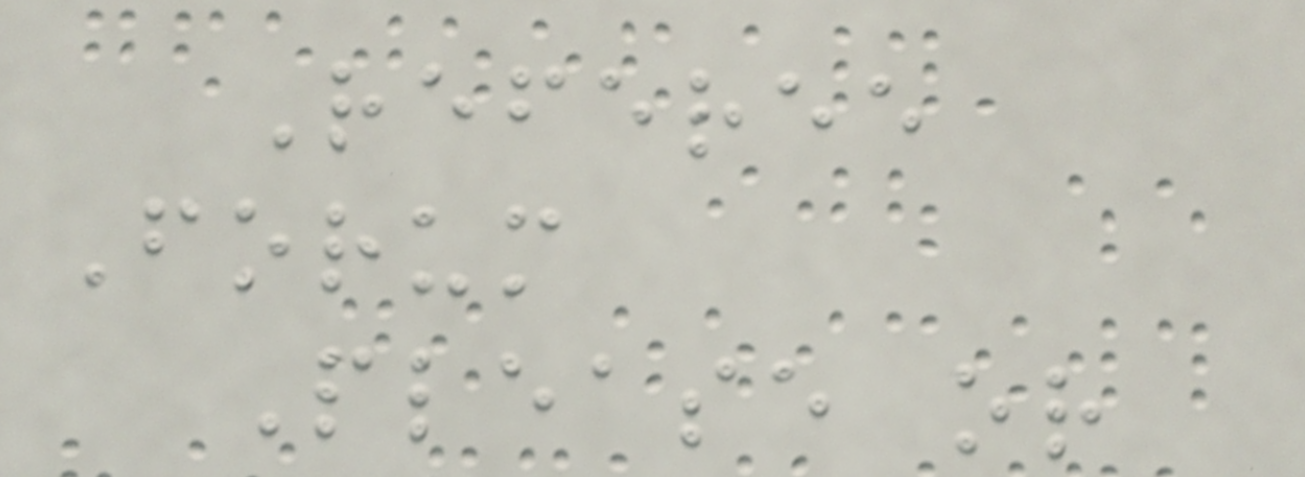Referee
Forum
Please or
